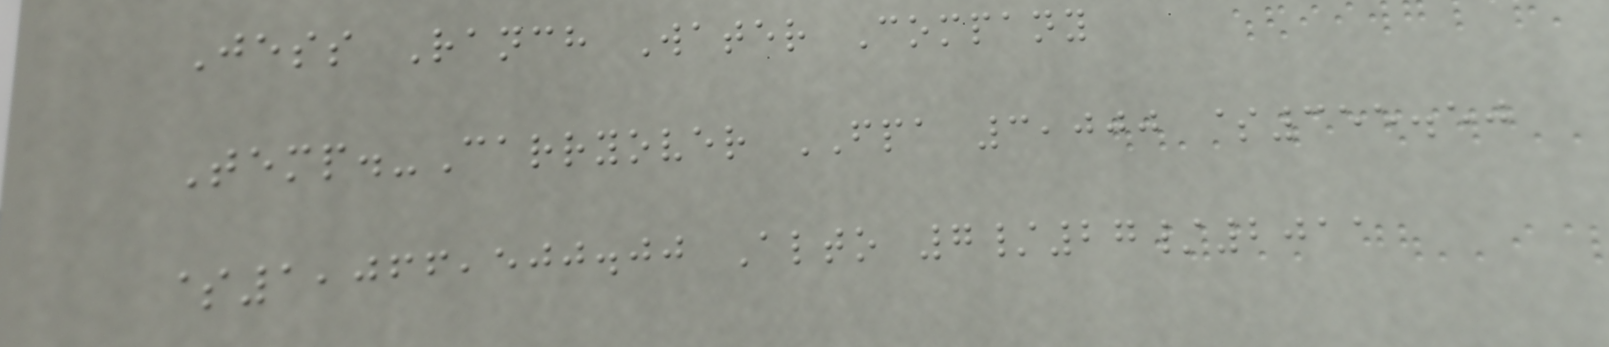Jess Ranch Water Company
Temp.-Carryover FPA 3,000 $355.50
$1,066,500.00 Alto 7/27/2011
